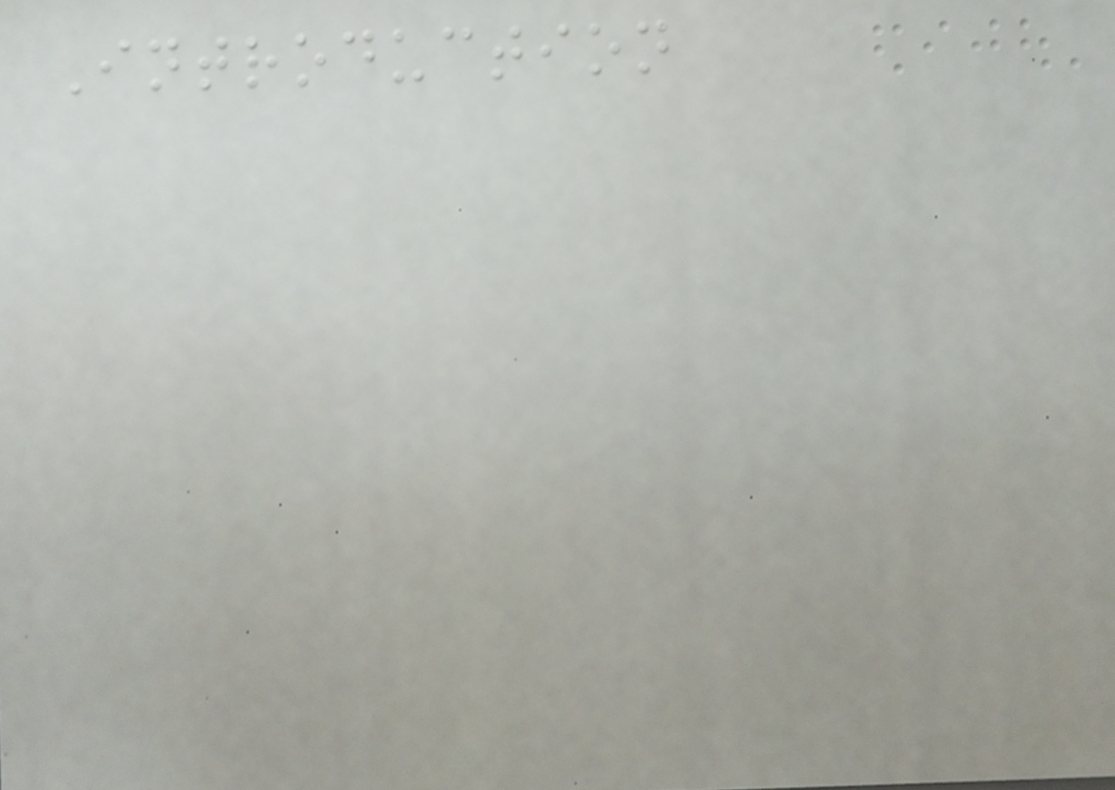Introduction
